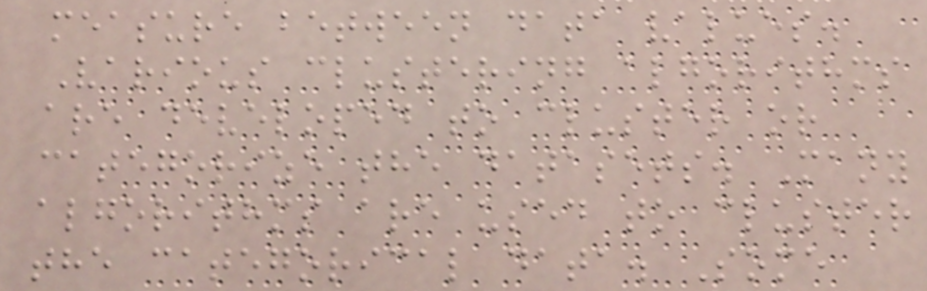measure between data values.
Various clustering algorithms
are developed to cluster or
categorize the datasets. Many
algorithms are used to cluster
the categorical data. Some
